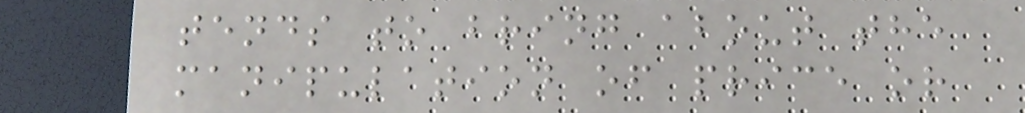tends to bring about the
manipulation of price or
